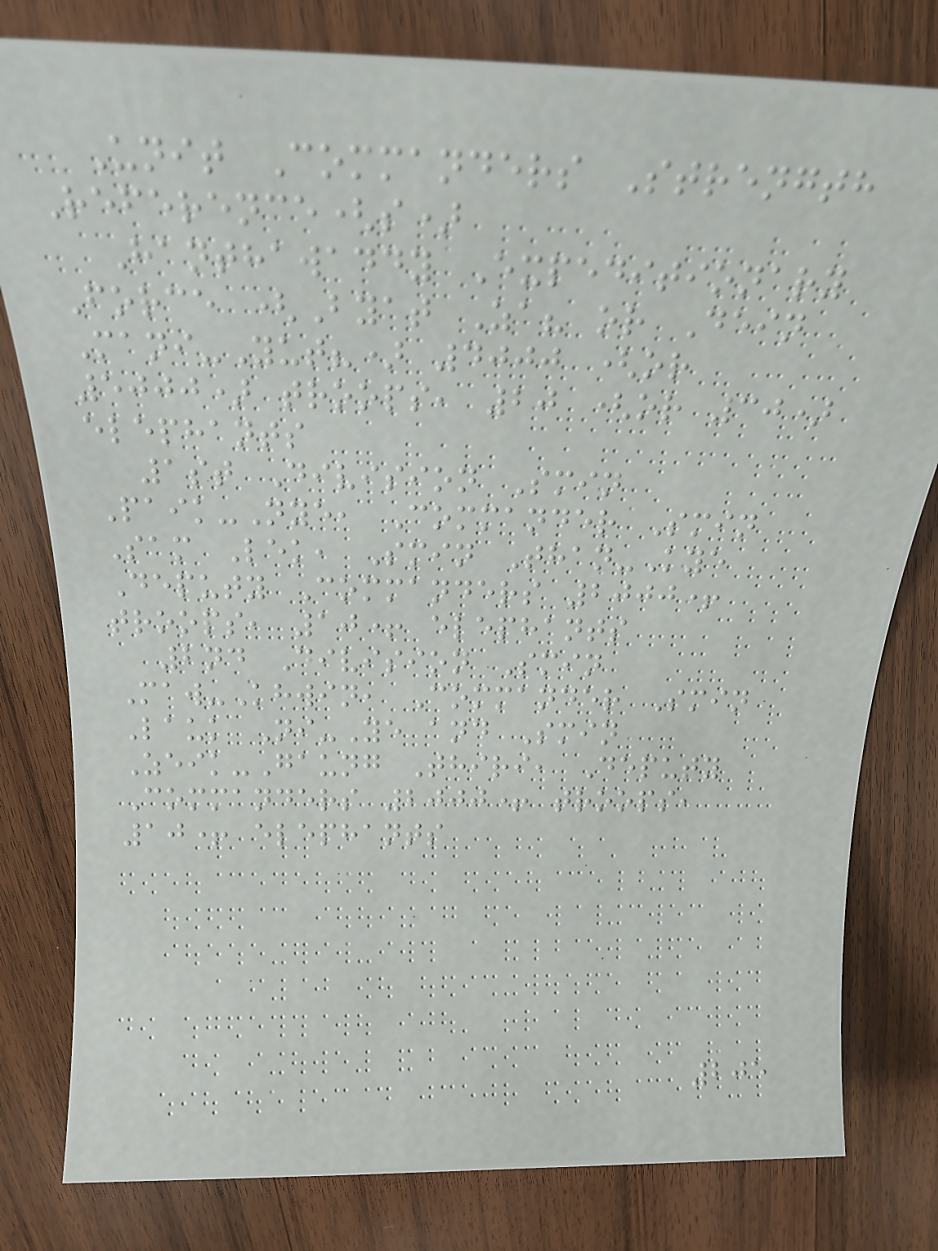Unit Commanders Strength
Reference(s)
Hanthawaddy Expeditionary
Force (Byat Za? or Dein
Mani-Yut?) 4000 (or
5000) troops, 20 (or 30)
elephants
1st Division Smin
Paik-Nye, Commander Smin
Sam Lek, Smin Than-Kye
Deputy Commanders 2000+
troops, 10+ elephants
2nd Division Smin
Maw-Khwin, Commander Smin
Lauk Ni-Ye and Smin
Zeik-Gaung Thiri, Deputy
Commanders 2000+ troops,
10+ elephants
205
